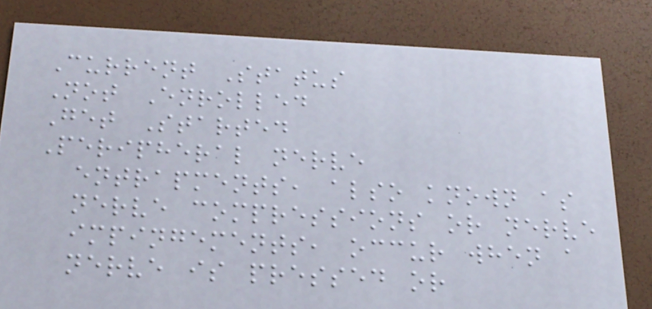Current Status
Not Enrolled
Get Started
Peripheral nerve
entrapments, also known as
nerve compressions or nerve
impingements, occur when a
nerve is pressed or
